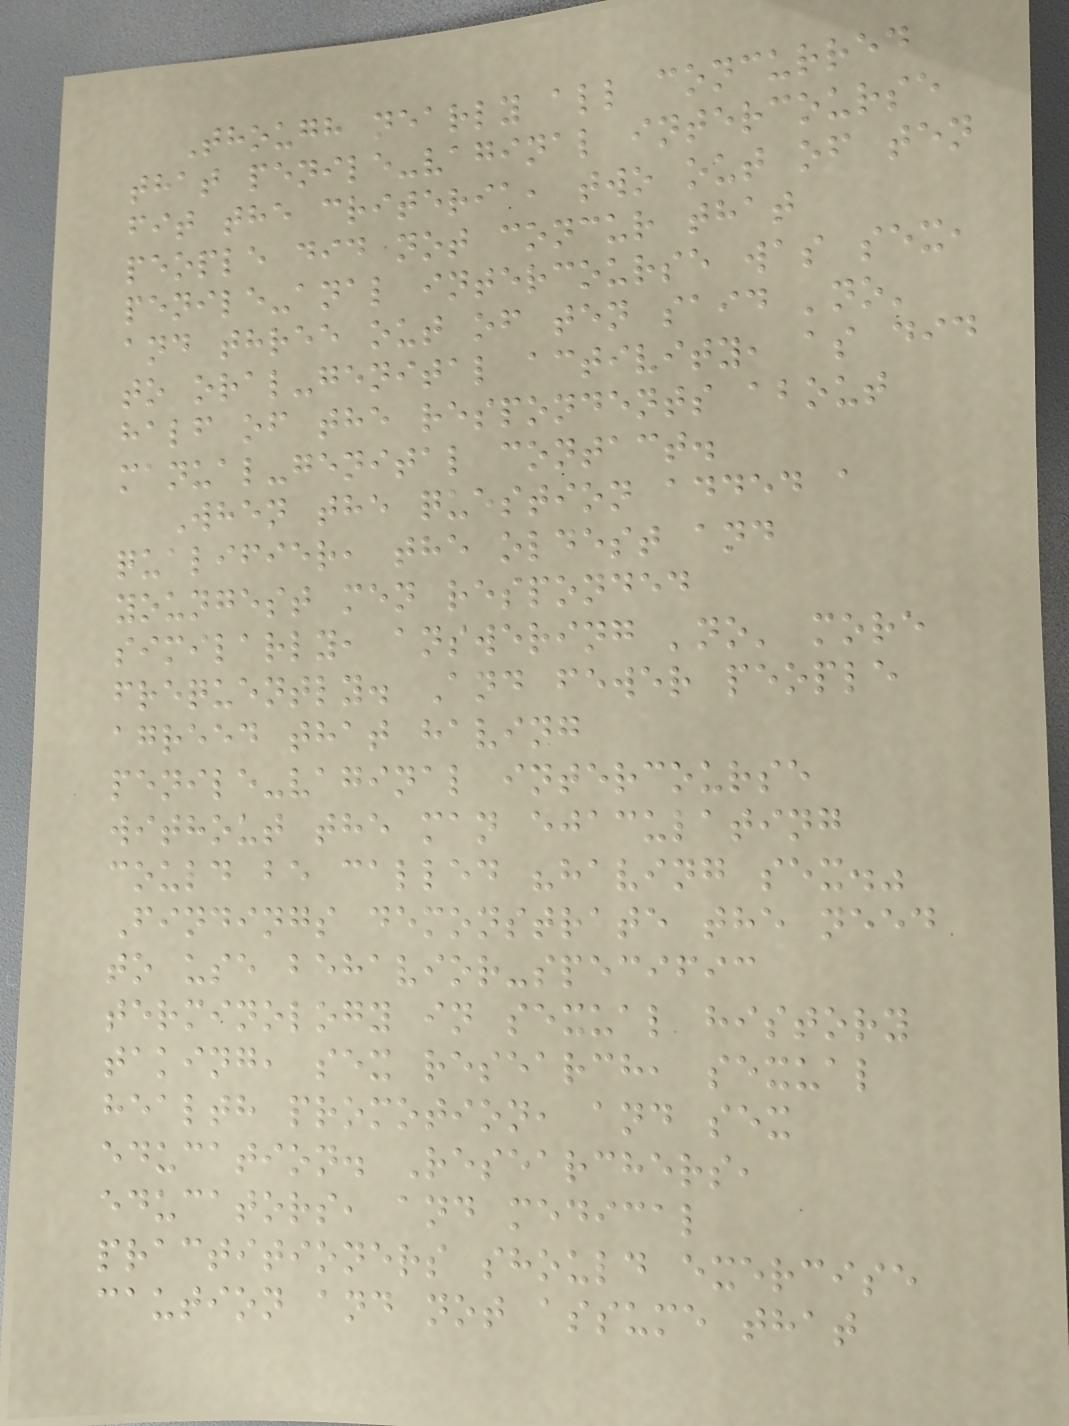Though nearly all concurred
that penile-vaginal intercourse
fit the criteria, two out of ten
people did not concur that
penile-anal intercourse was sex,
and three out of ten said 'no'
to oral-genital activity, as did
half of the respondents about
manual-genital contact.
When the question added a
qualifier, the oldest and
youngest men responded
similarly, answering 'no' more
frequently. And fewer people
agreed that having
penile-vaginal intercourse
without the man ejaculating
could be called "having sex."
Findings demonstrate the need
to use behavior-specific
terminology in sexual history
taking, sex research, sexual
health promotion, and sex
education. Researchers,
educators, and medical
practitioners should exercise
caution and not assume that
